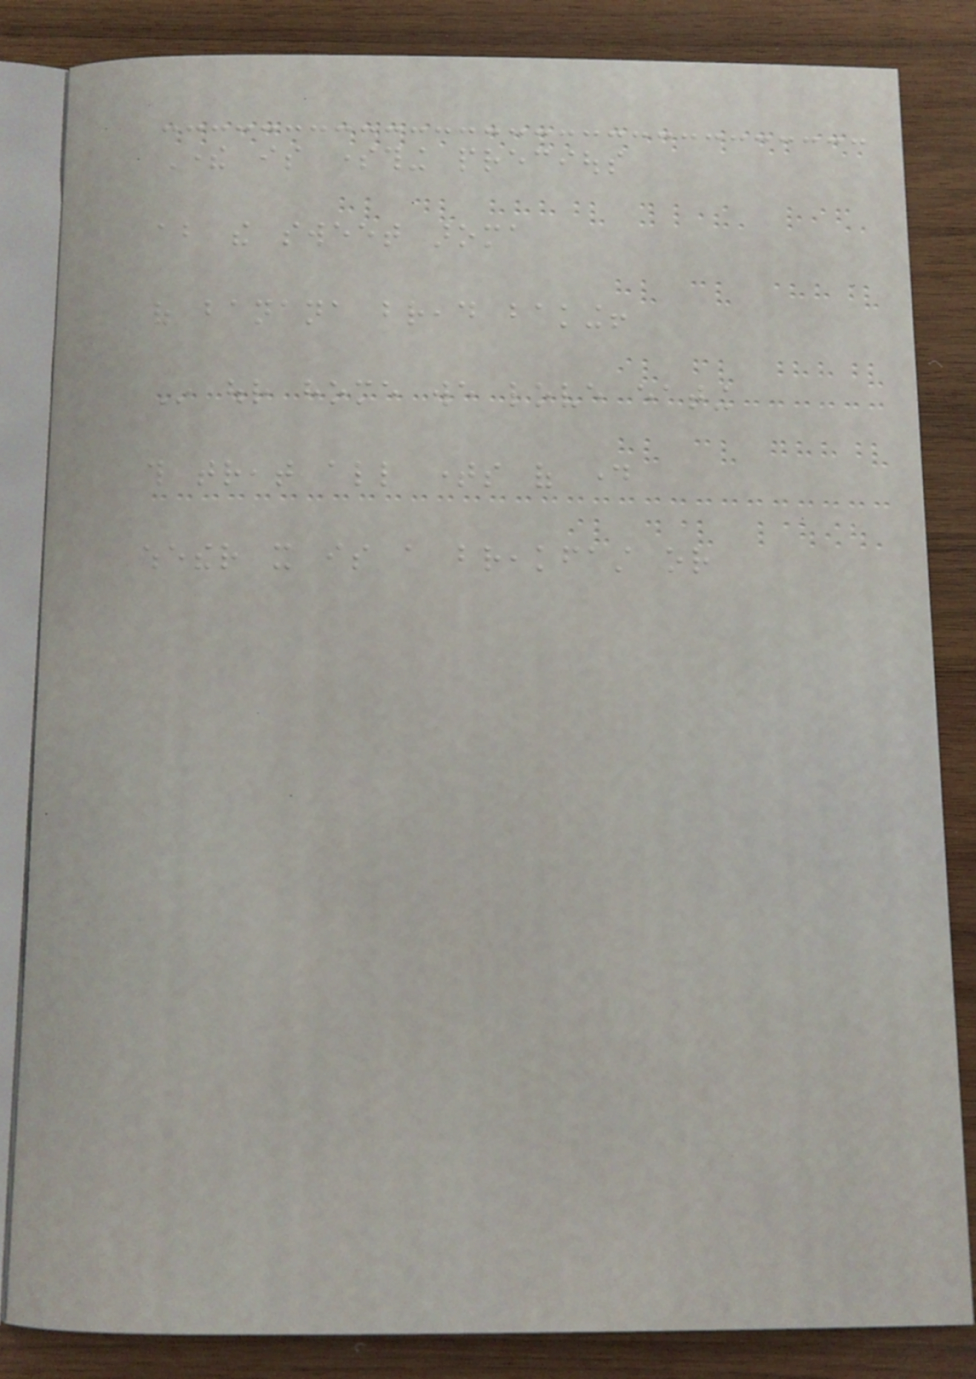There is something precious
about the sweet aroma
of banana bread baking!
In our home we love eating
this treat all times of day
whether it is a breakfast or
